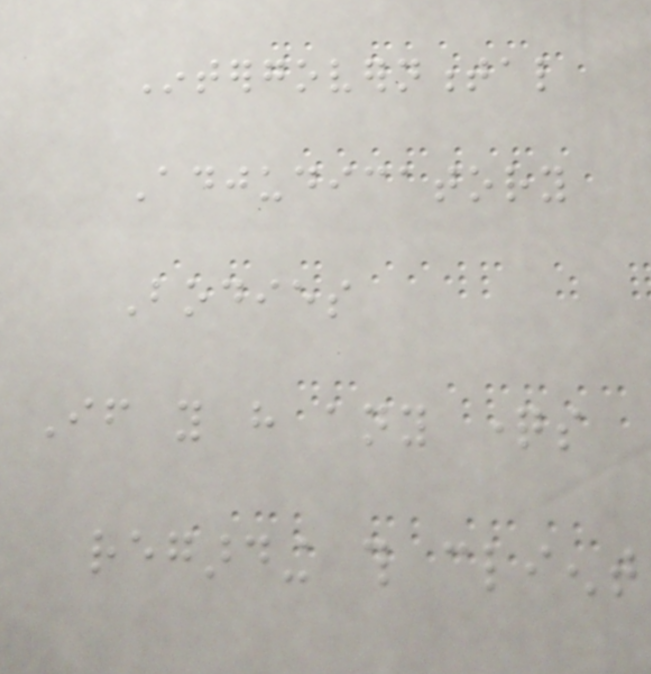Intergovernmental
Adjudicatory
Bodies
If you have any questions
regarding this client
